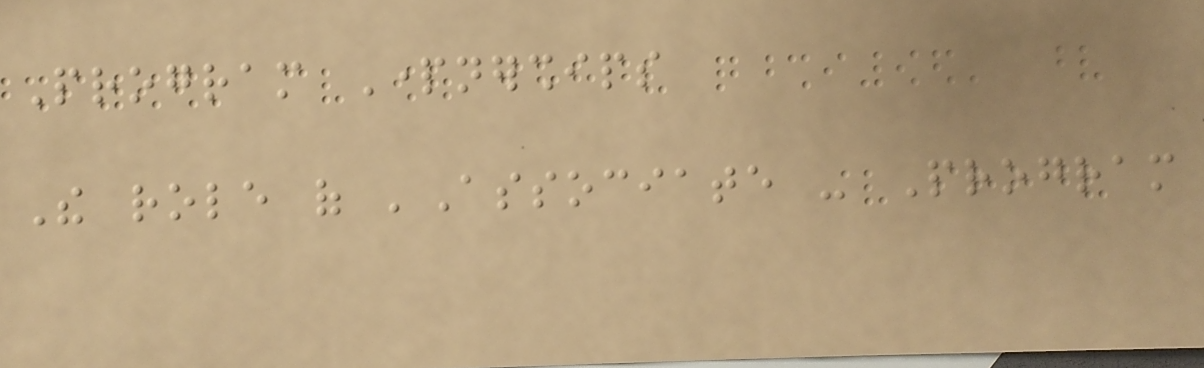Program Partnerships
The role of 'Associate - Program
